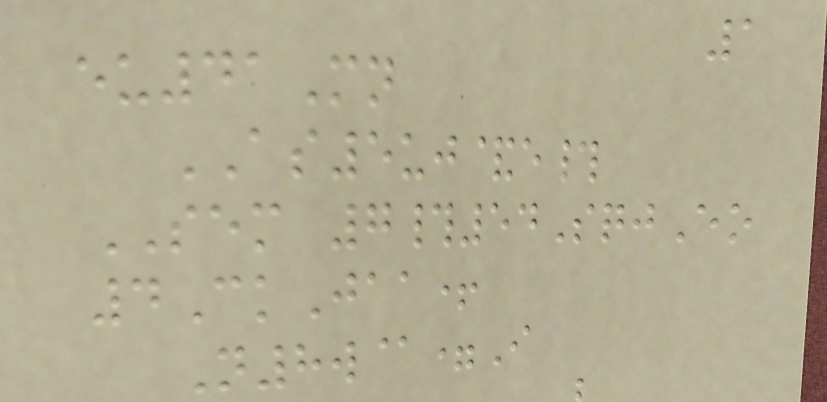1
eu41Mn
AS5uj&e#
SEM 7#54SqjEo
4CkJaa+
N8w@=I
